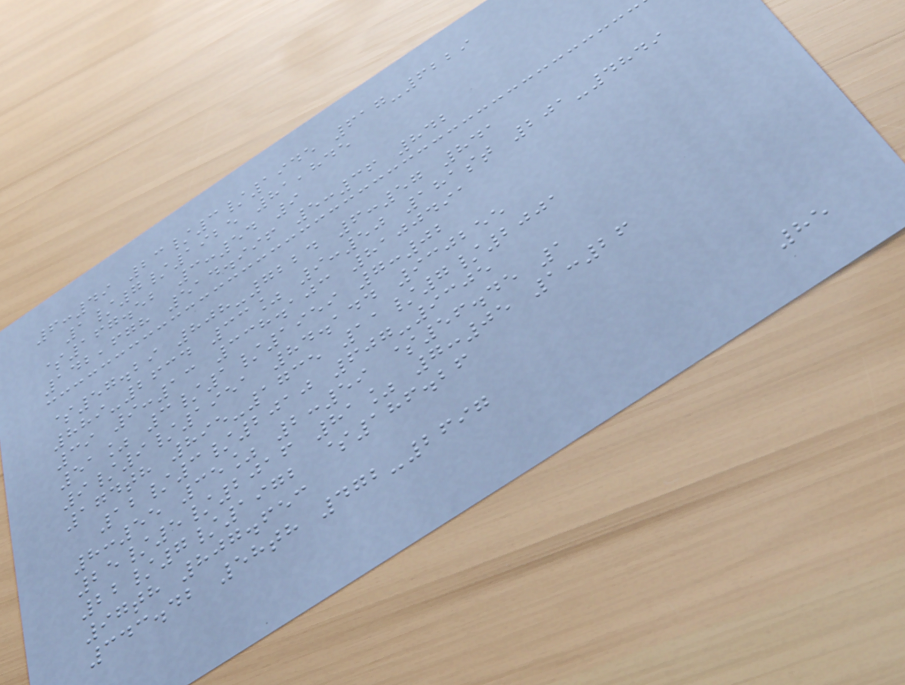6:49 23/3/1945 617-6229
1/7/1925 81,845
$167.52 3:54 9
142,678 514.996 5:36 842
$57.29 808-7224 6:57 841
889-2634 33% 9:50 181st 201-4849
39 9:13 338.103 8100491
51% 3/1/1959 7:02
9/9/1951 84.144 930255
174th 895-1735 11/7/2001
12/3/2010 607-9305
8:55 35% 2:59 $56.45 1
25/5/2016 81% 7:05 1:26
22/7/1972 $186.26
97th 807.653
343.42 58th 472-2697
85
